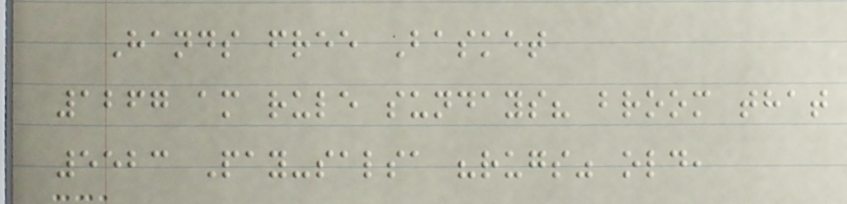Hands free Basket
1267 am rule sundays? broom that
5523 Pay-salsa "rugs" old,
